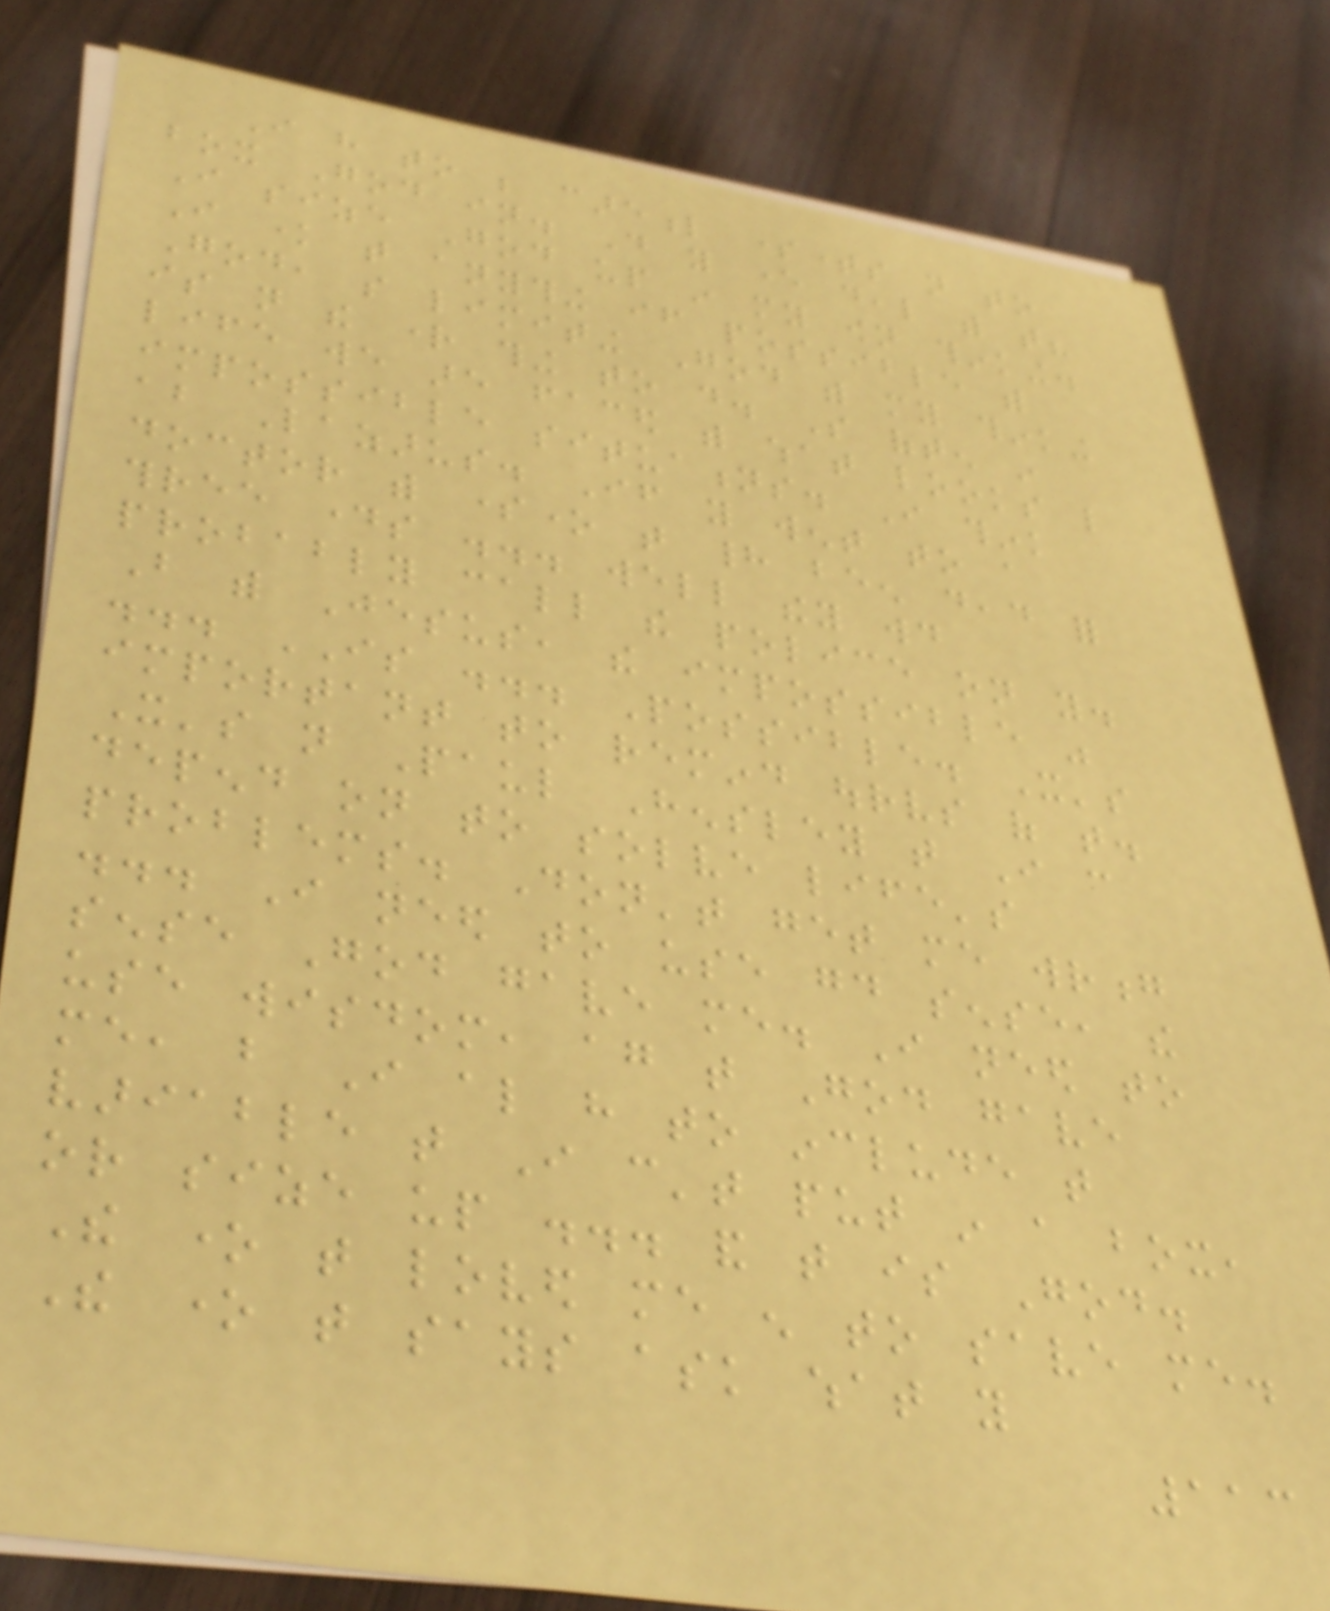I have to be careful sometimes not to
box God in. Do you ever deal with that?
I size God up in my own thinking.
I know that anything if possible with
God, so limiting God with my thinking
is not the right thing to do. So often in
life we are faced with what looks like
impossible situations. I think
about Lazarus. If you went to a
doctor with someone that had been dead for
three days ... well they would
probably call the police on you.
But with Jesus, the impossible was
... IS ... Possible. It's
important to remind ourselves of that.
It's not Paul Hensley that I can
depend on to solve life's
problems. Don't get me wrong
... I need to use good sense, the
sense God gave me. I need to
use wisdom, again that God gave
me, but I also have to include that
variable that I can't put in a box,
or size up ... and that is God.
The one that loved me enough to save me.
The one that says ask what you
113
